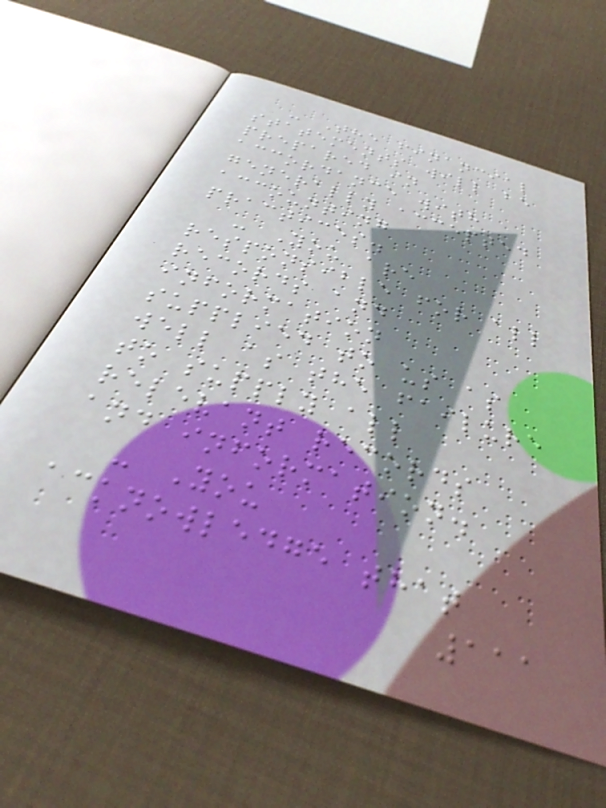- The financial
statements will be
prepared in
accordance with
generally accepted
accounting
practices.
- You are
responsible for all
records and
information
supplied to us as
well as the failure
to supply all
relevant records
and information.
- You
acknowledge that
111
